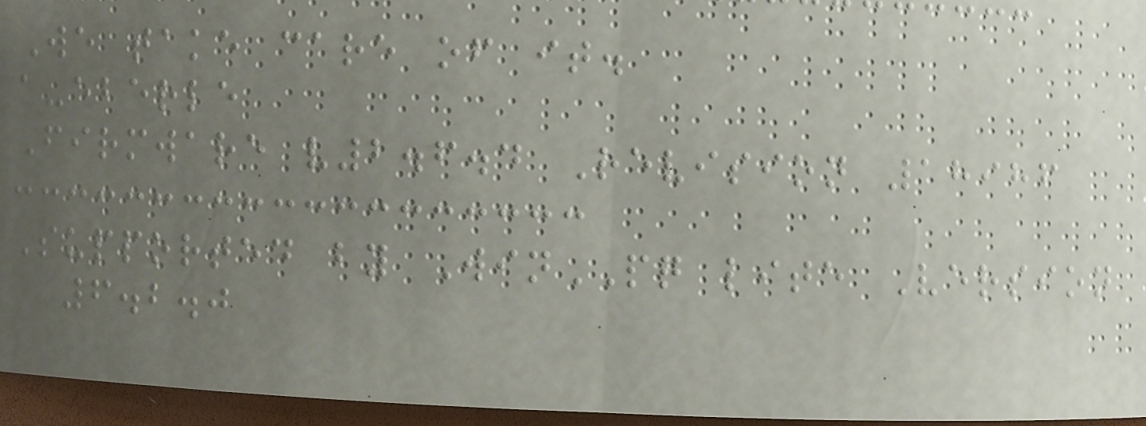We take care of it.
a-eberle
Firmware v2.6.4 Revision 18986
Supported by WinPQ lite Version
6.2.0
